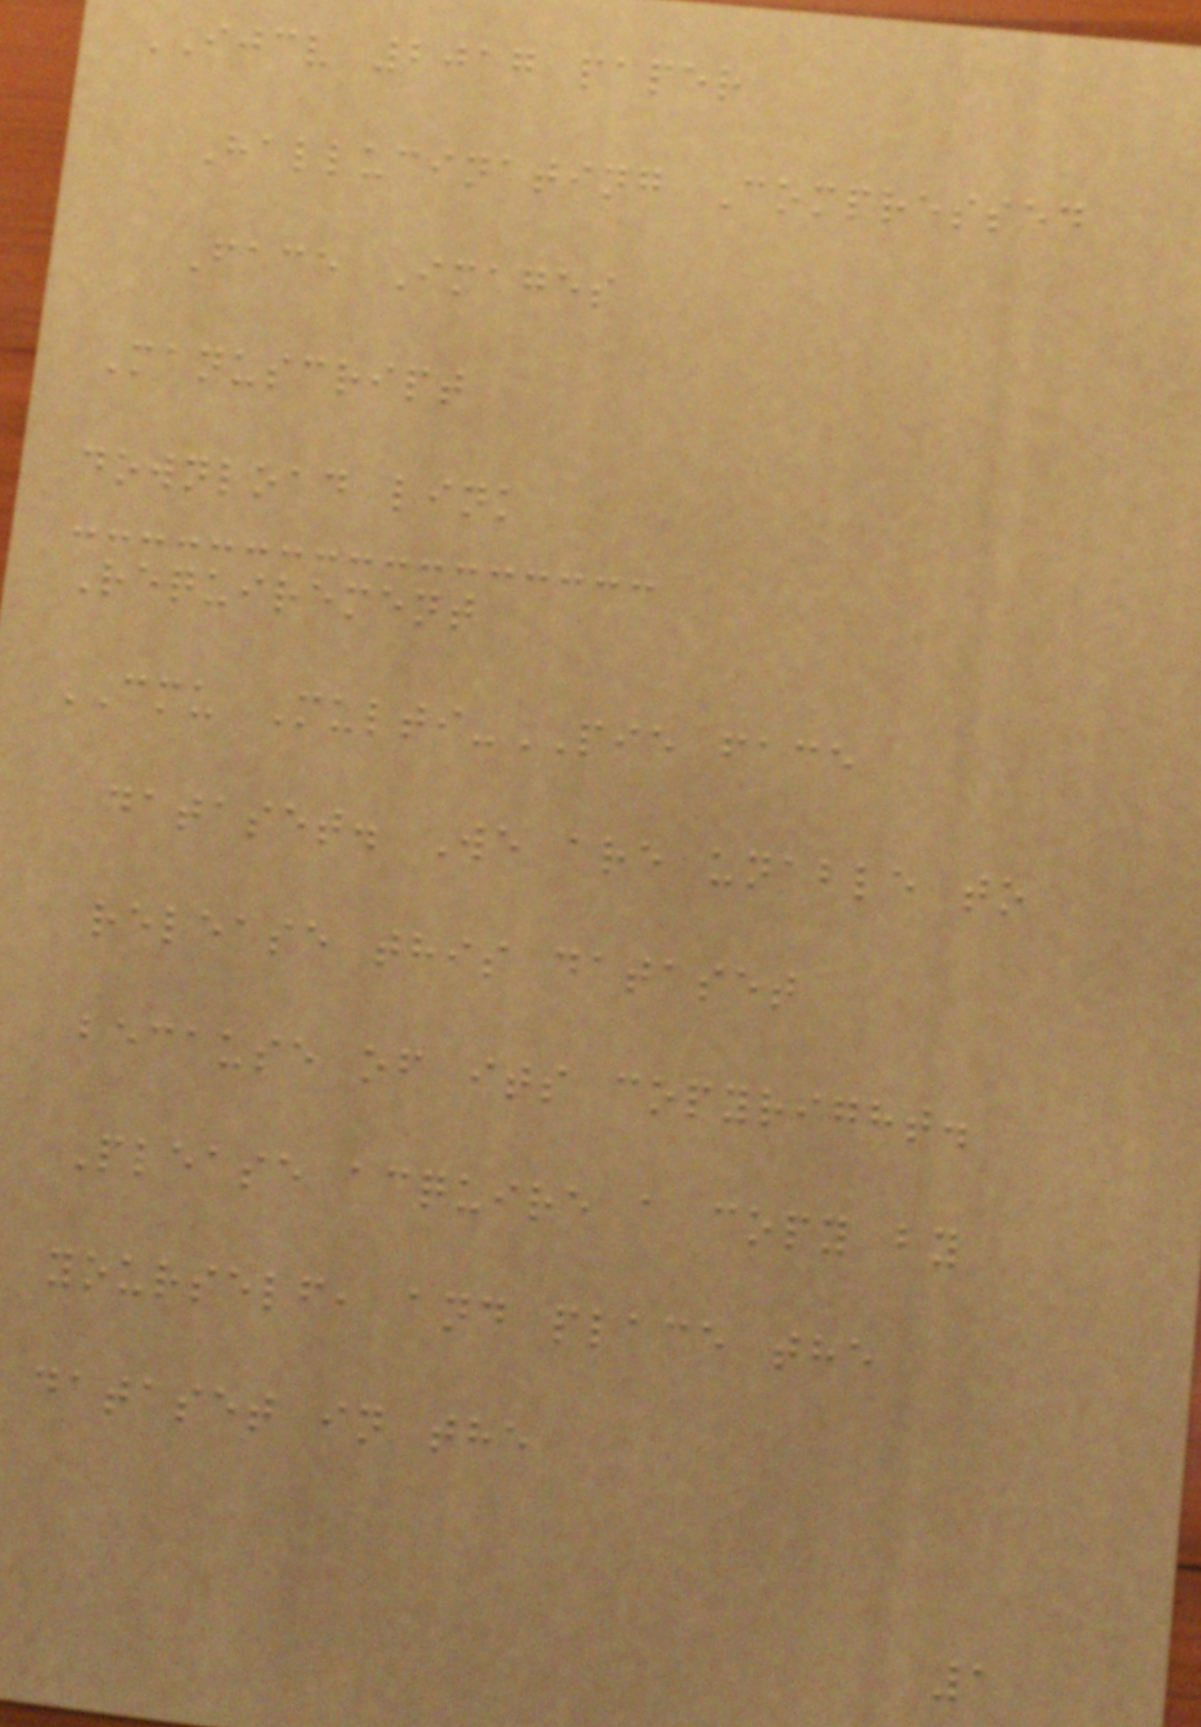IJCV 2017 paper
Hallucinating Compressed
Face Images
Manuscript
download link
Requirement
CMU Multi-PIE face
dataset. We are unable to
release this dataset
because of its copyright.
Please acquire a copy by
yourself, and place the
dataset in the
1
